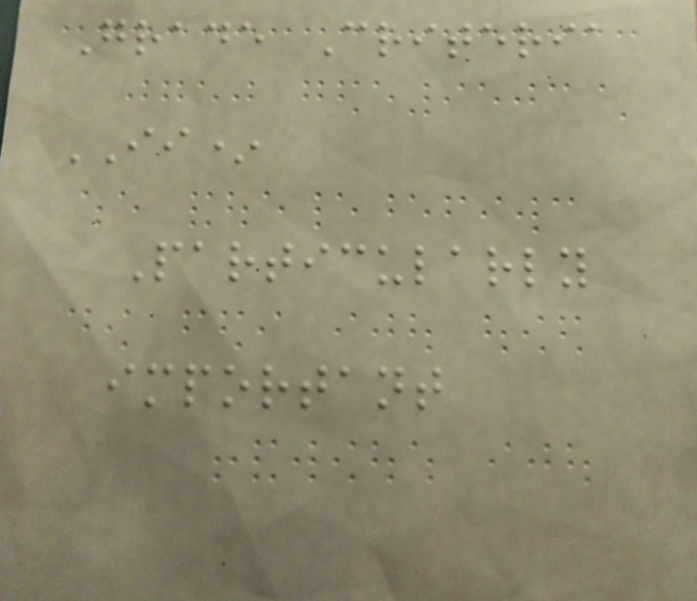Grade Criteria
II*
Particularly
important
